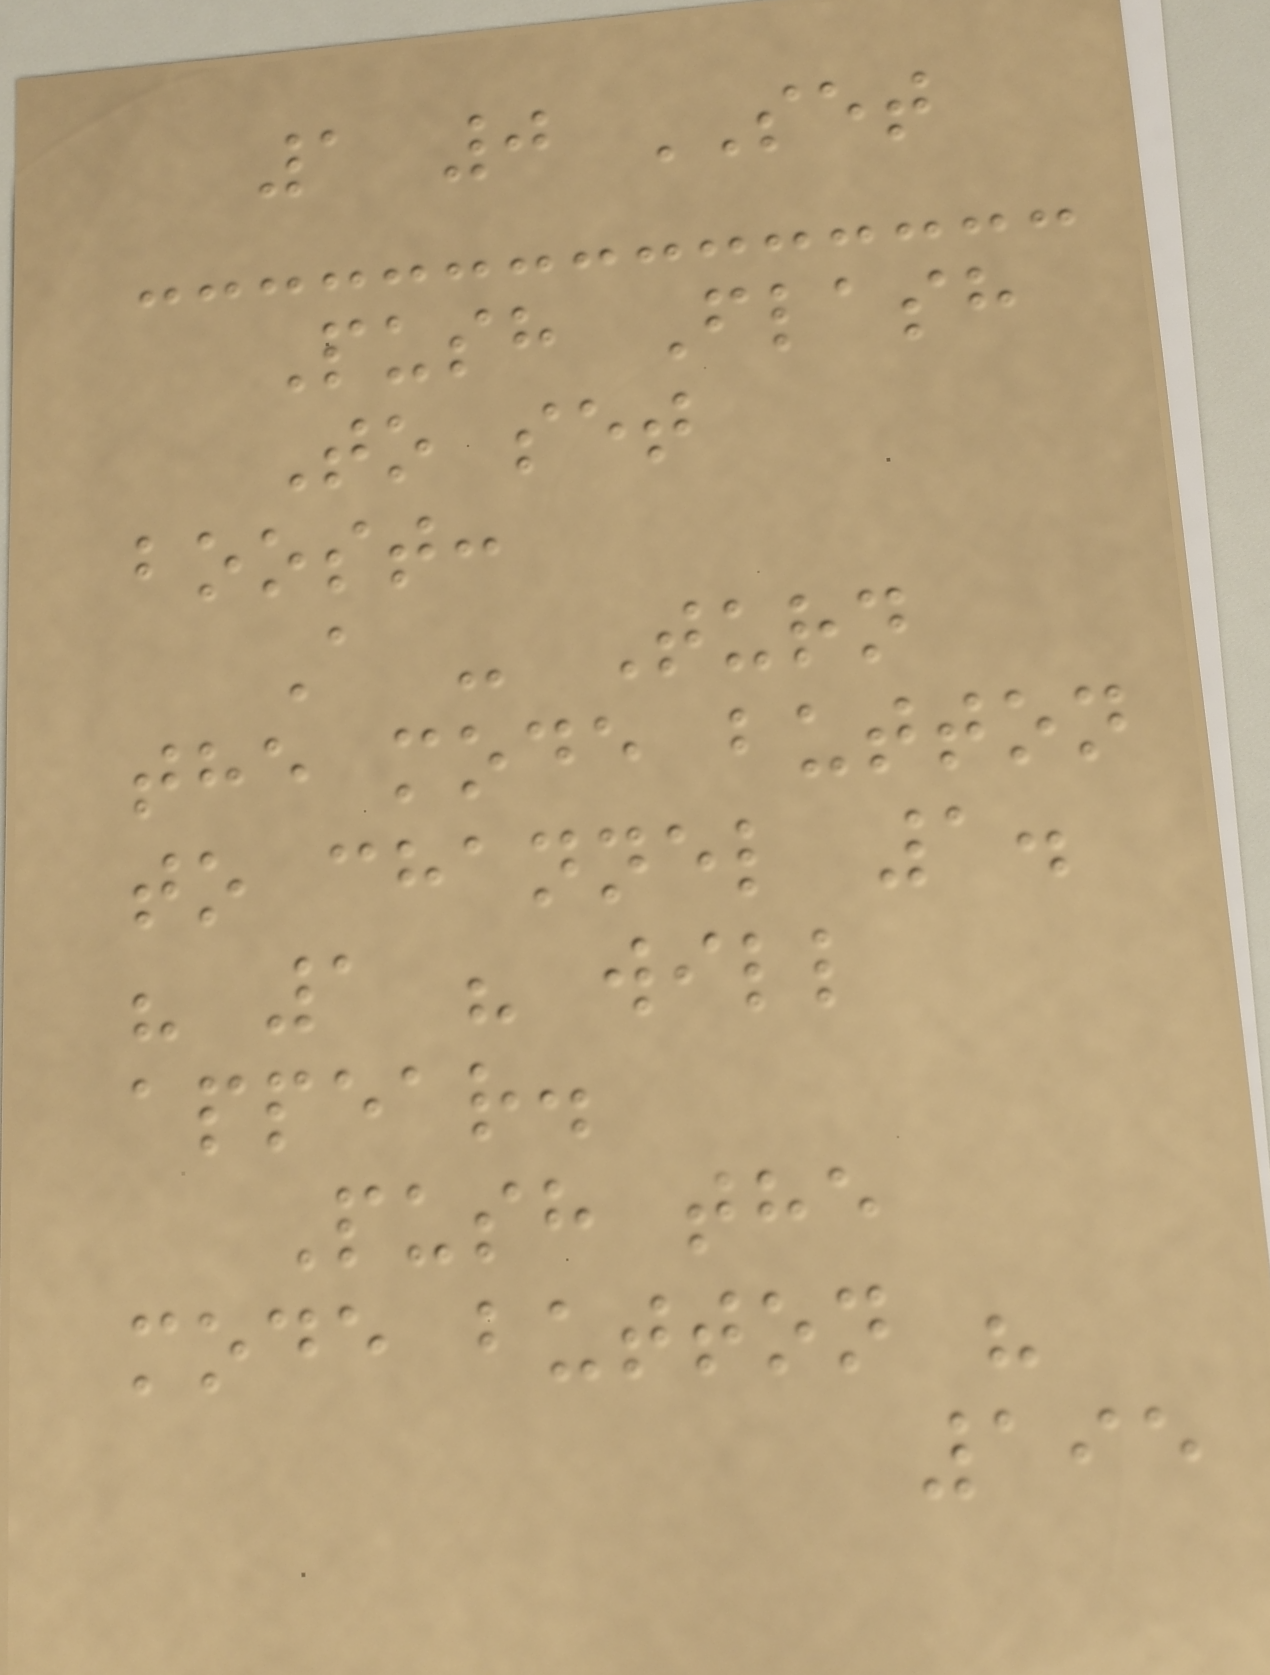1 0 SET
Push Flash
To set
boost:
A - Turn
the mode button
to channel 1.
" 1 " will
appear.
Push the
mode button "
195
